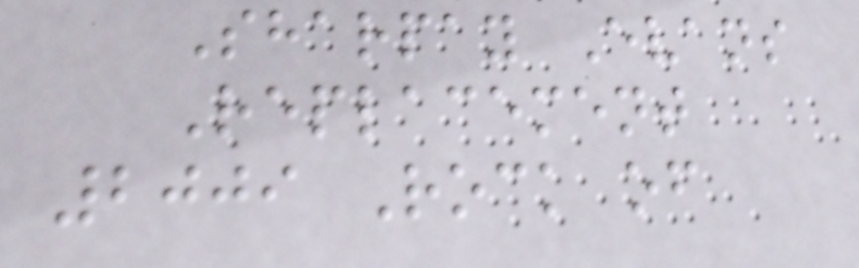Sharpay Evans
Replacement
2009 Rock of
